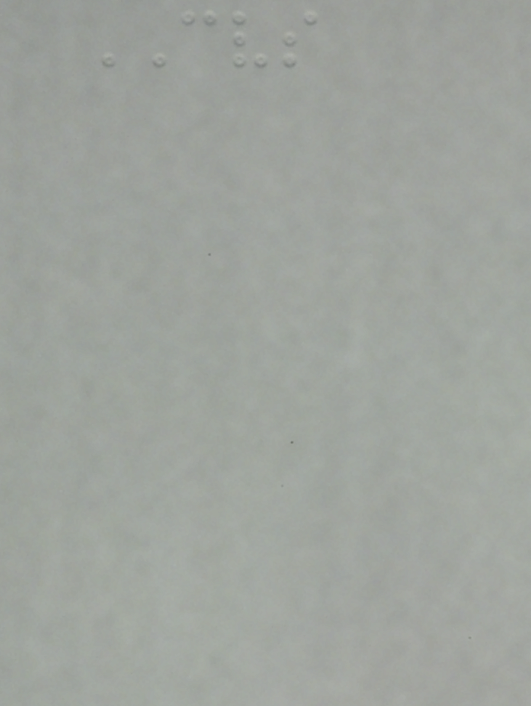CVS
